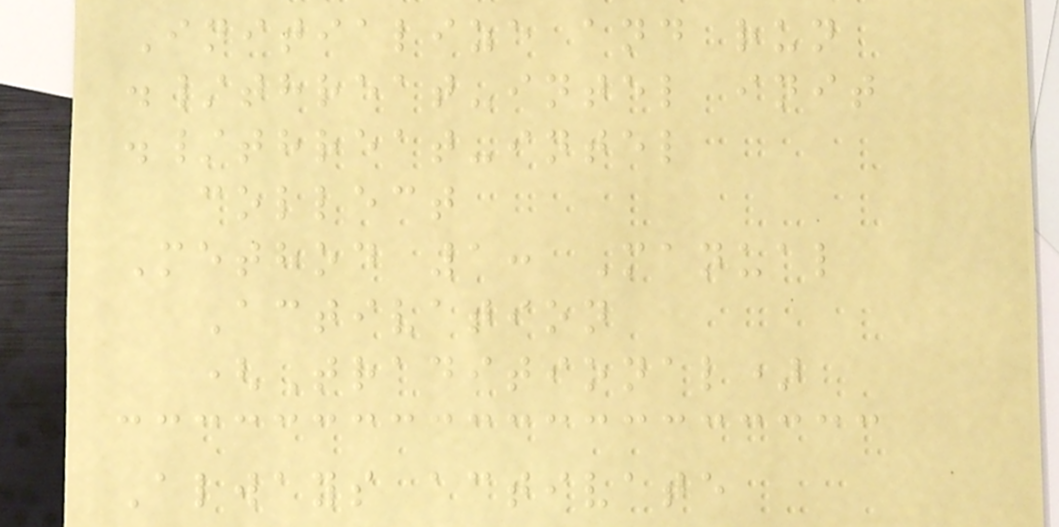Initialize and run
./threat-intel init
./threat-intel
collect
Method 1: Manual
Activation
(Traditional)
Always activate
